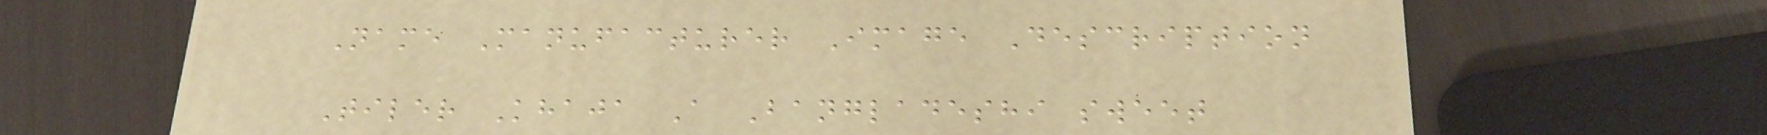Name Manufacturer Image Description
Tiler Khaja A Bangladeshi sweet
